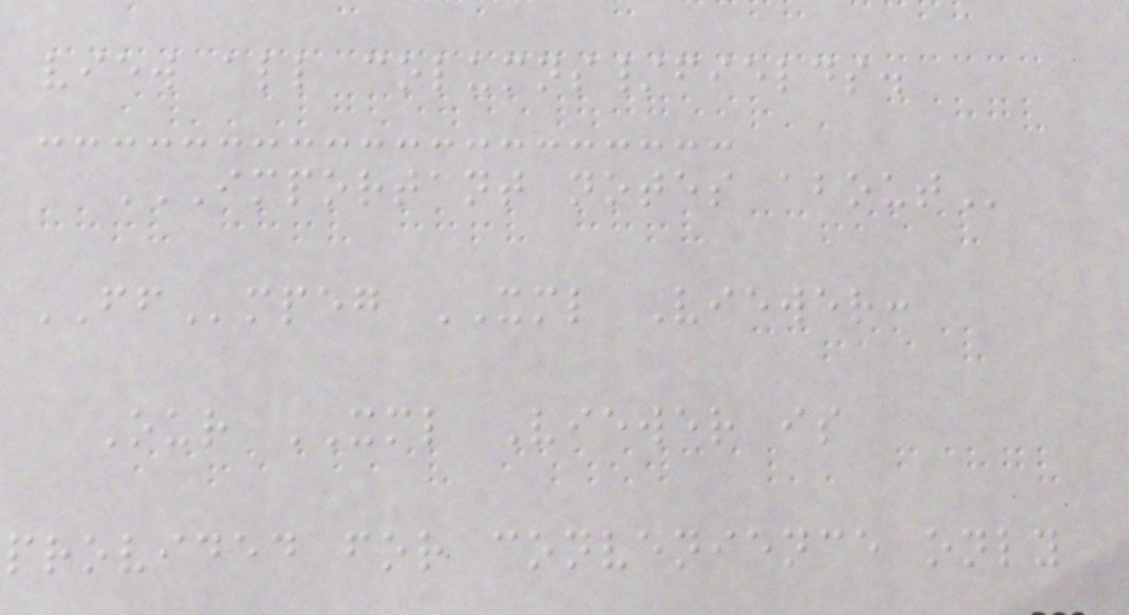view all columns/fields.
IMPORTANT NOTES ABOUT
FFmpeg XML Viewer:
Our XML Viewer is
provided for convenience only
